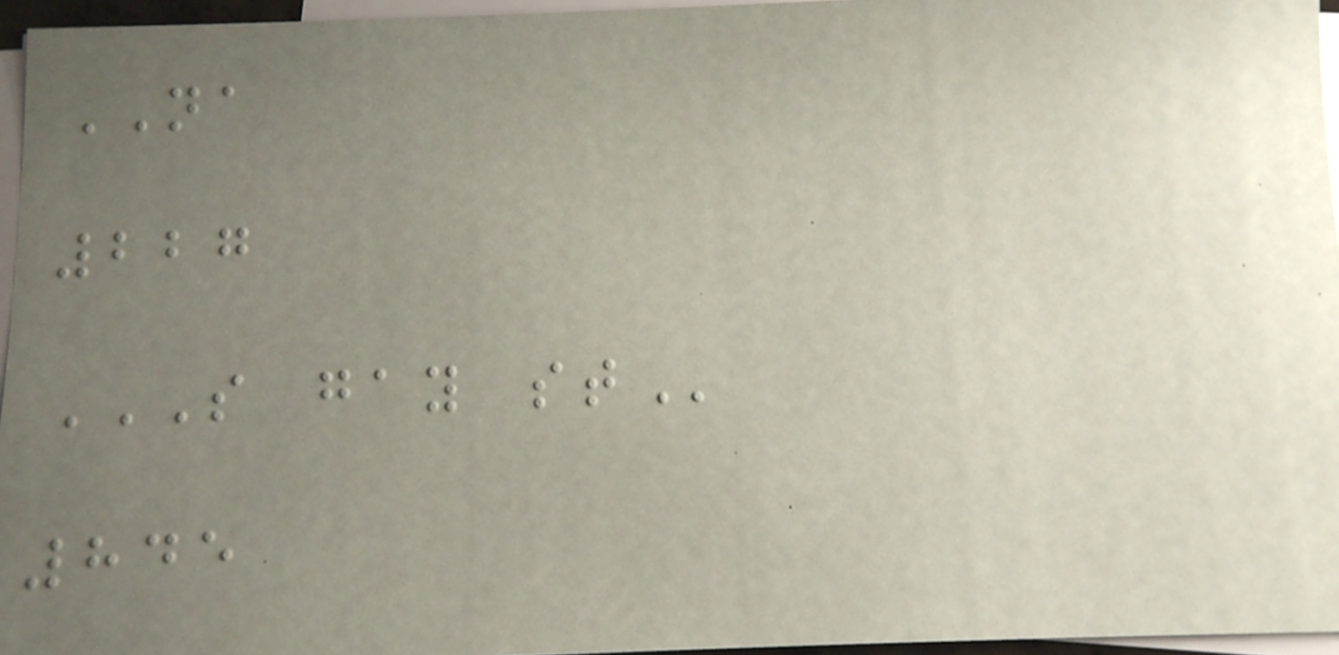NA
227
S GAY ST
845
